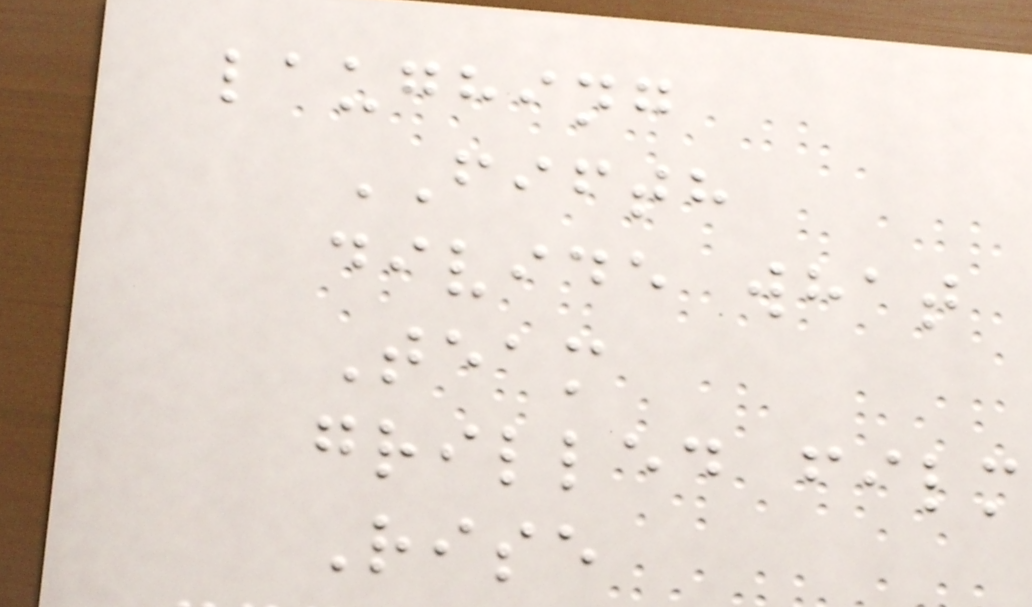laughing
FIFTH
divide what
Team
grilled film
Rise
